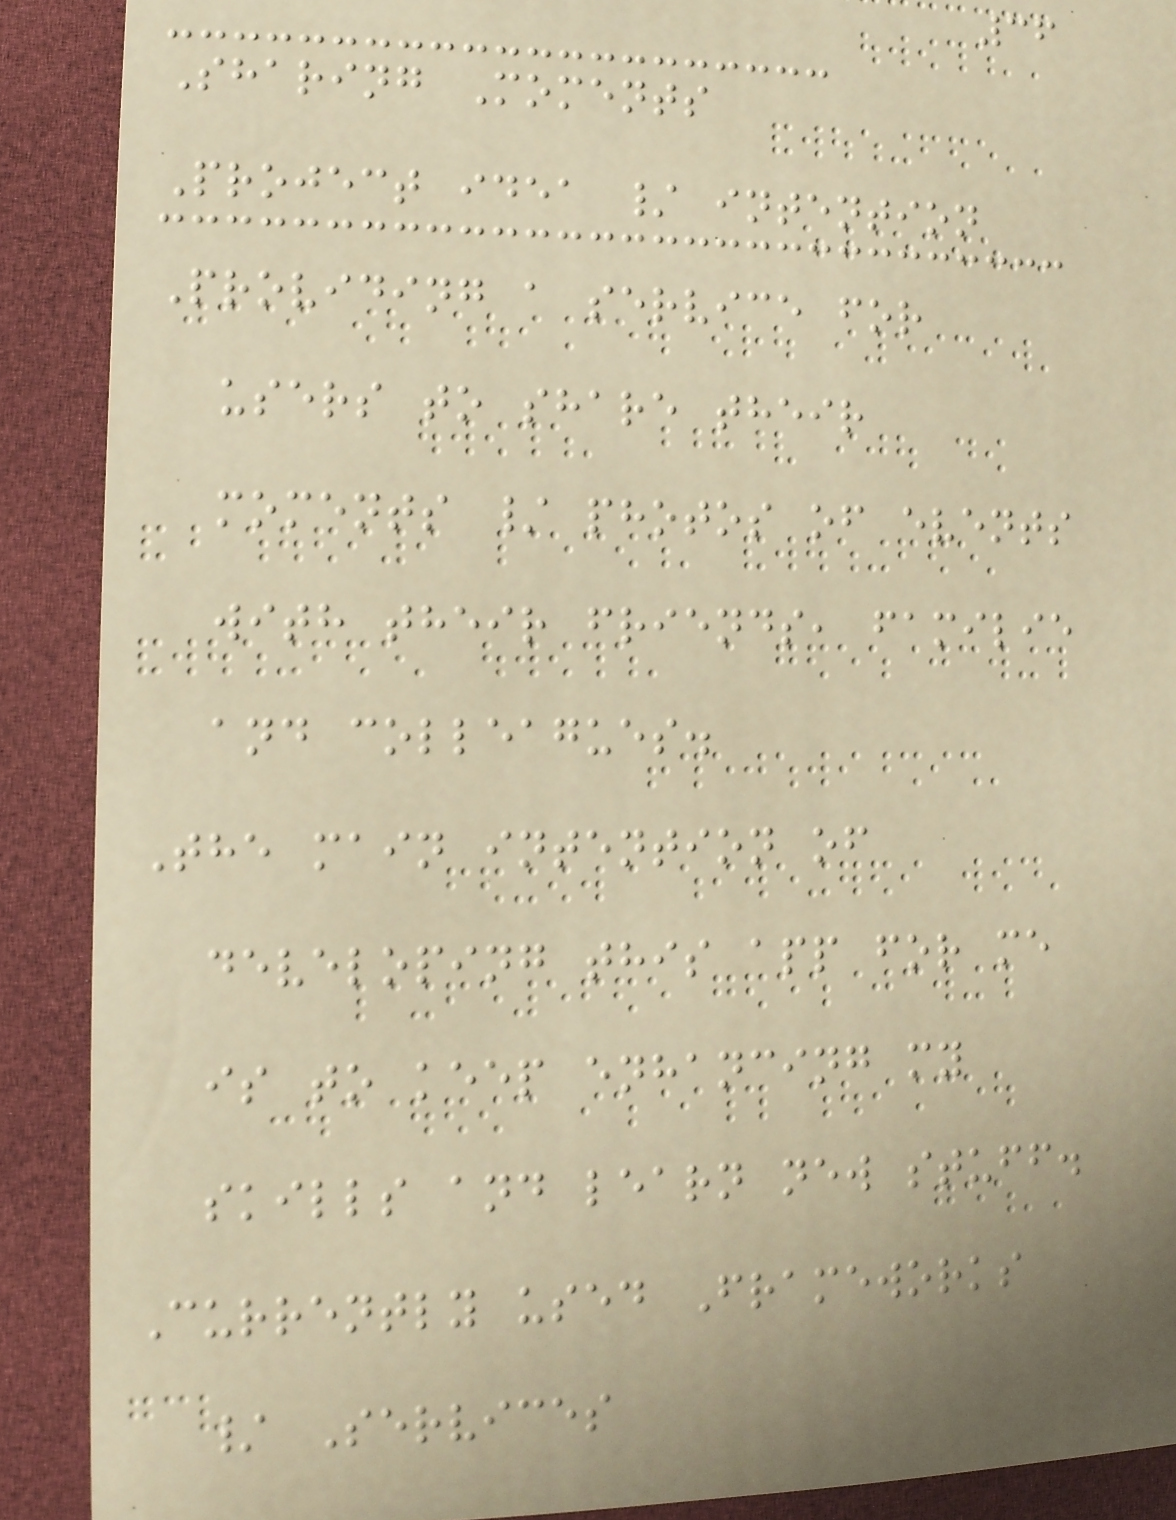36
Sharing Moments
Project idea / intention
Providing a service for
users to share their
moments / photos of events
with their friends, familie
and colleagues.
The main intention of
developing this app for me
is to keep enhancing my
skills and learn new stuff.
Currently used Frameworks
/ Services
